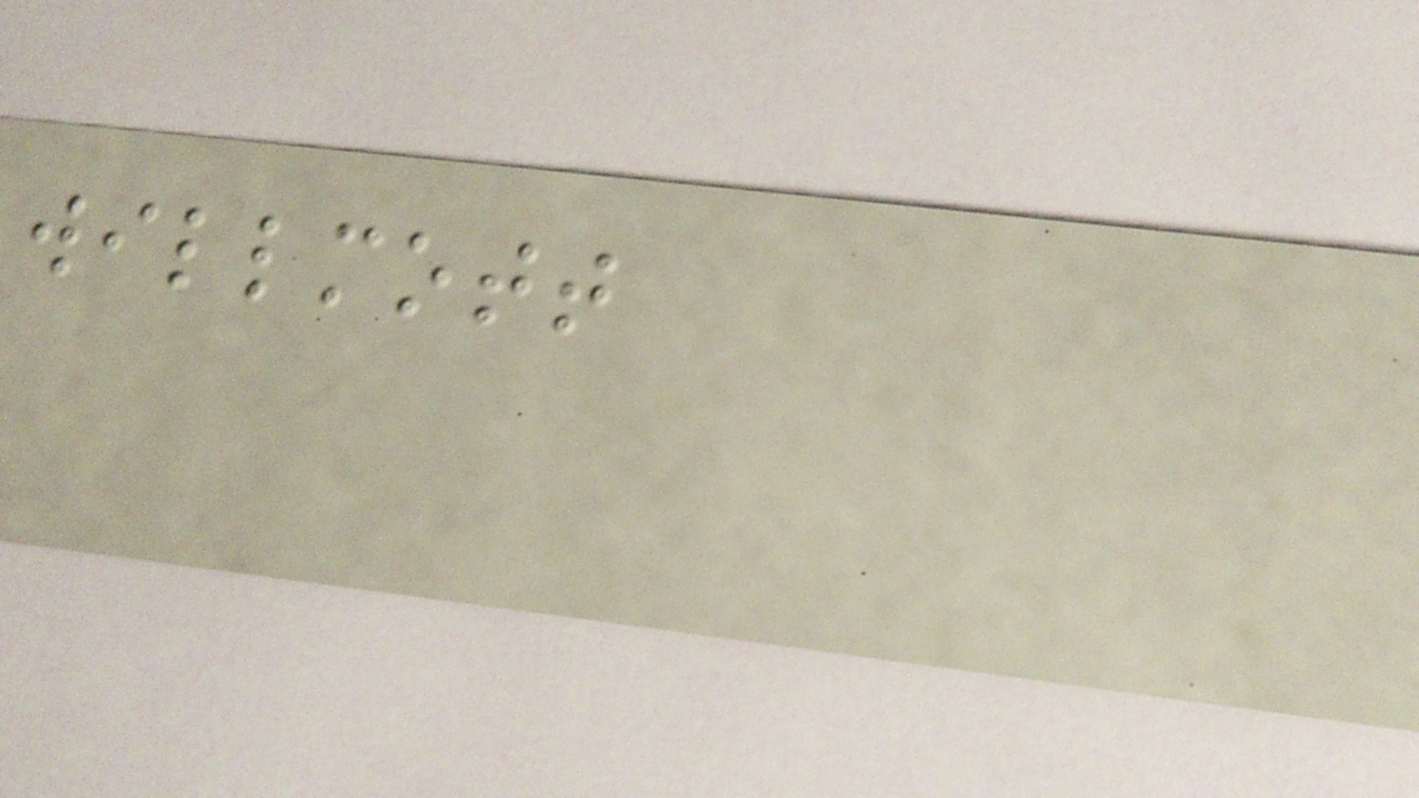willmott
